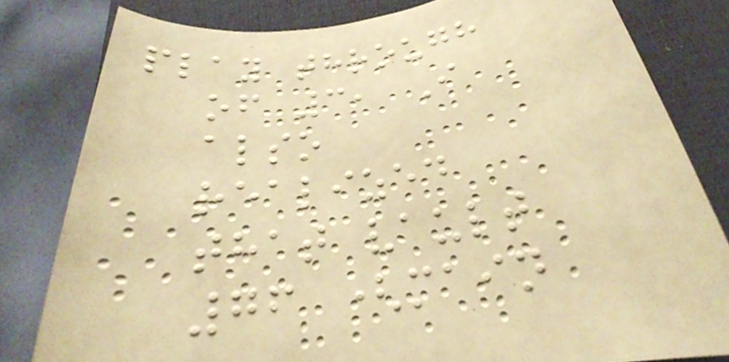play through
of 3, I
also
realized
that vault
76 (main
